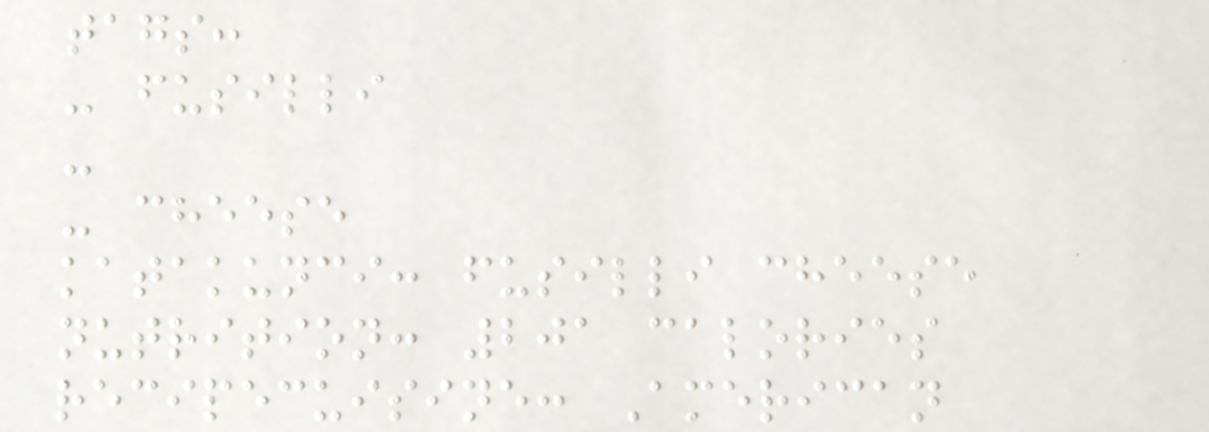tags:
- fusilli
-
- cheese
katakunci: fusilli cheese
nutrition: 201 calories
recipecuisine: American
